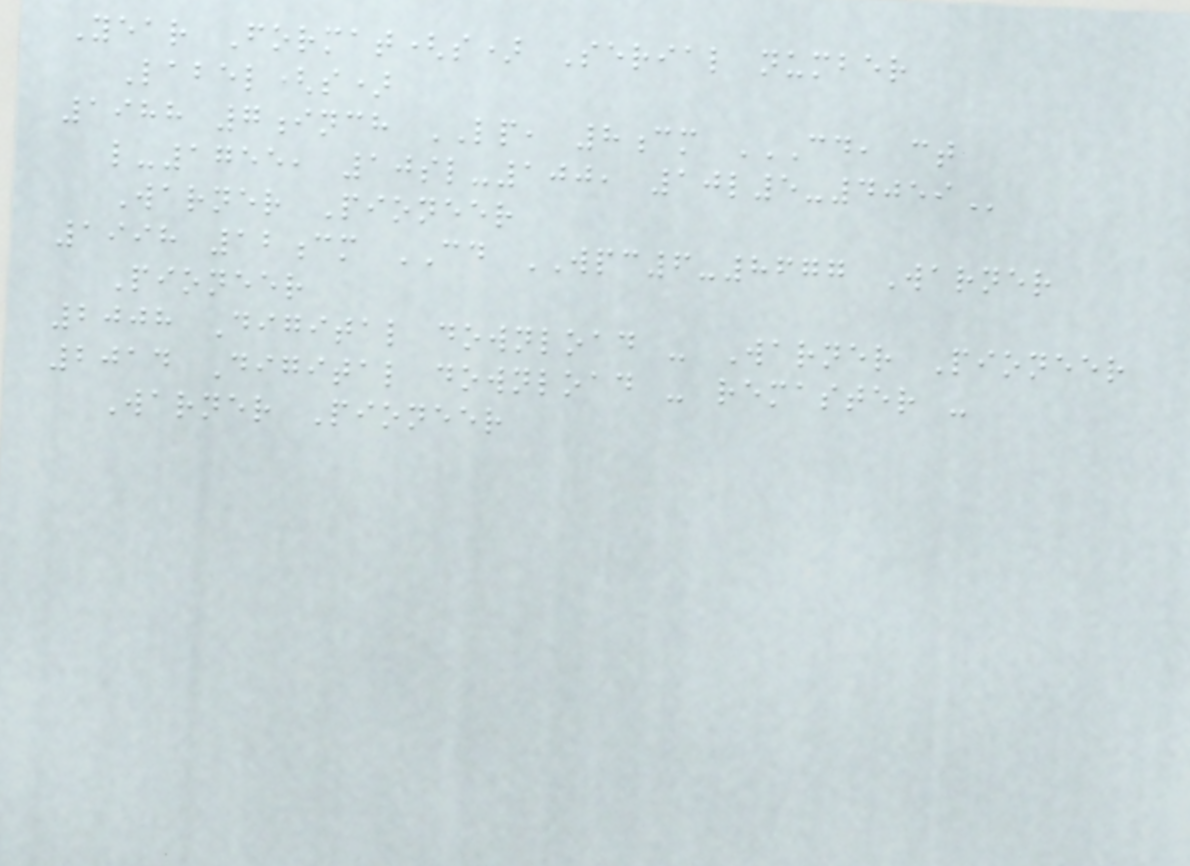Year Format(s) Serial number
Label(s)
1988 7inch LP, 8cm CD, CT
L-1755, 10SL-100, 10L5-4059
Warner Pioneer
1998 12cm CD WPC6-8677 Warner
Pioneer
2008 Digital download - Warner Pioneer
2014 Digital download - remaster -
Warner Pioneer
